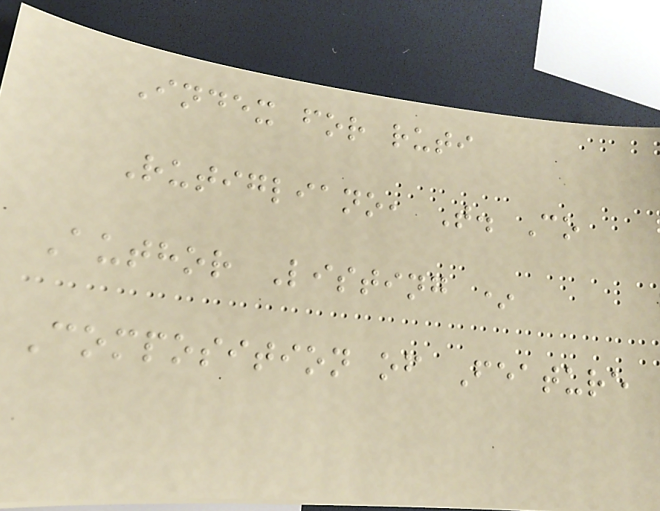Index for ruti
Rutigliano, T. Co
Author Listing *
Composition of Feature
